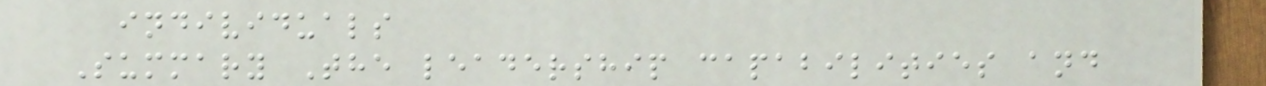individuals
Summary The leadership capabilities and
